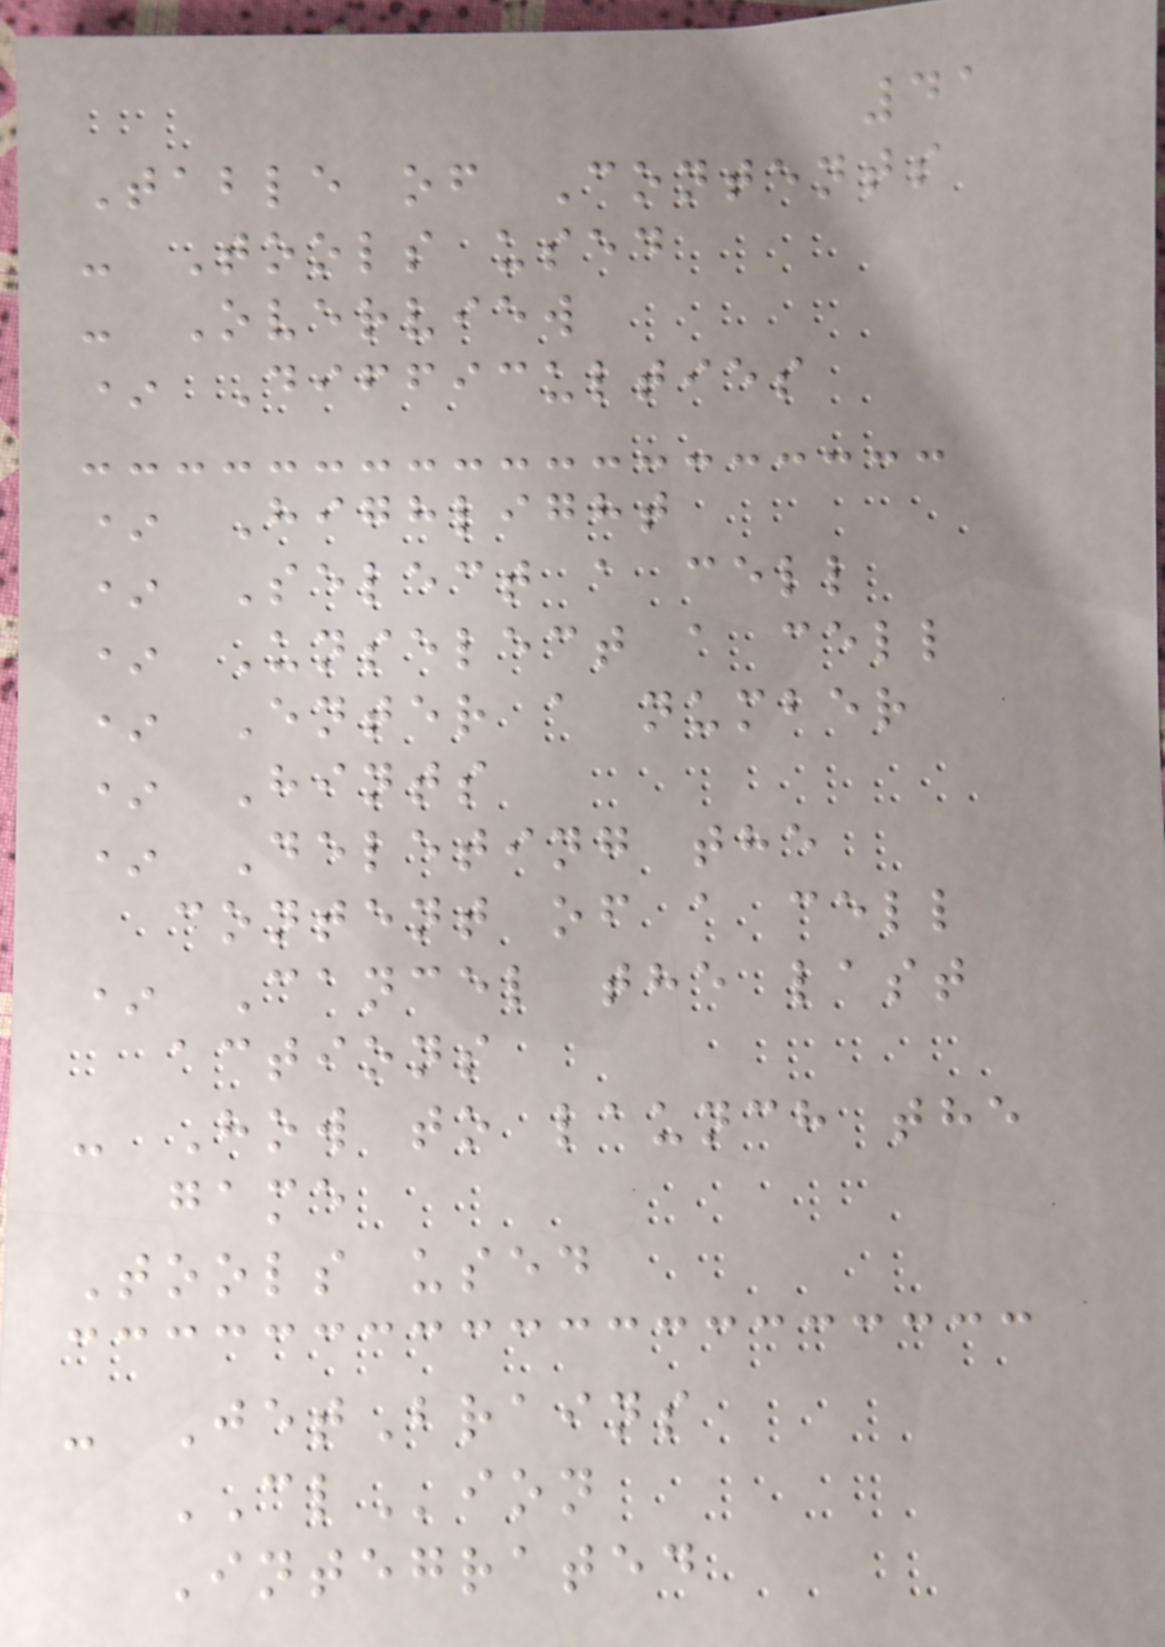41
Table of Contents
- Tools used
- Overview
* Difficulties
* Highlight
* Select a cell
* Unselect a cell
* Enter a number
* Hints
* Deleting the
content of a cell
* Cancel the last
actions
- How to launch the
game
Tools used
- JetBrains
CLion
Integrated
